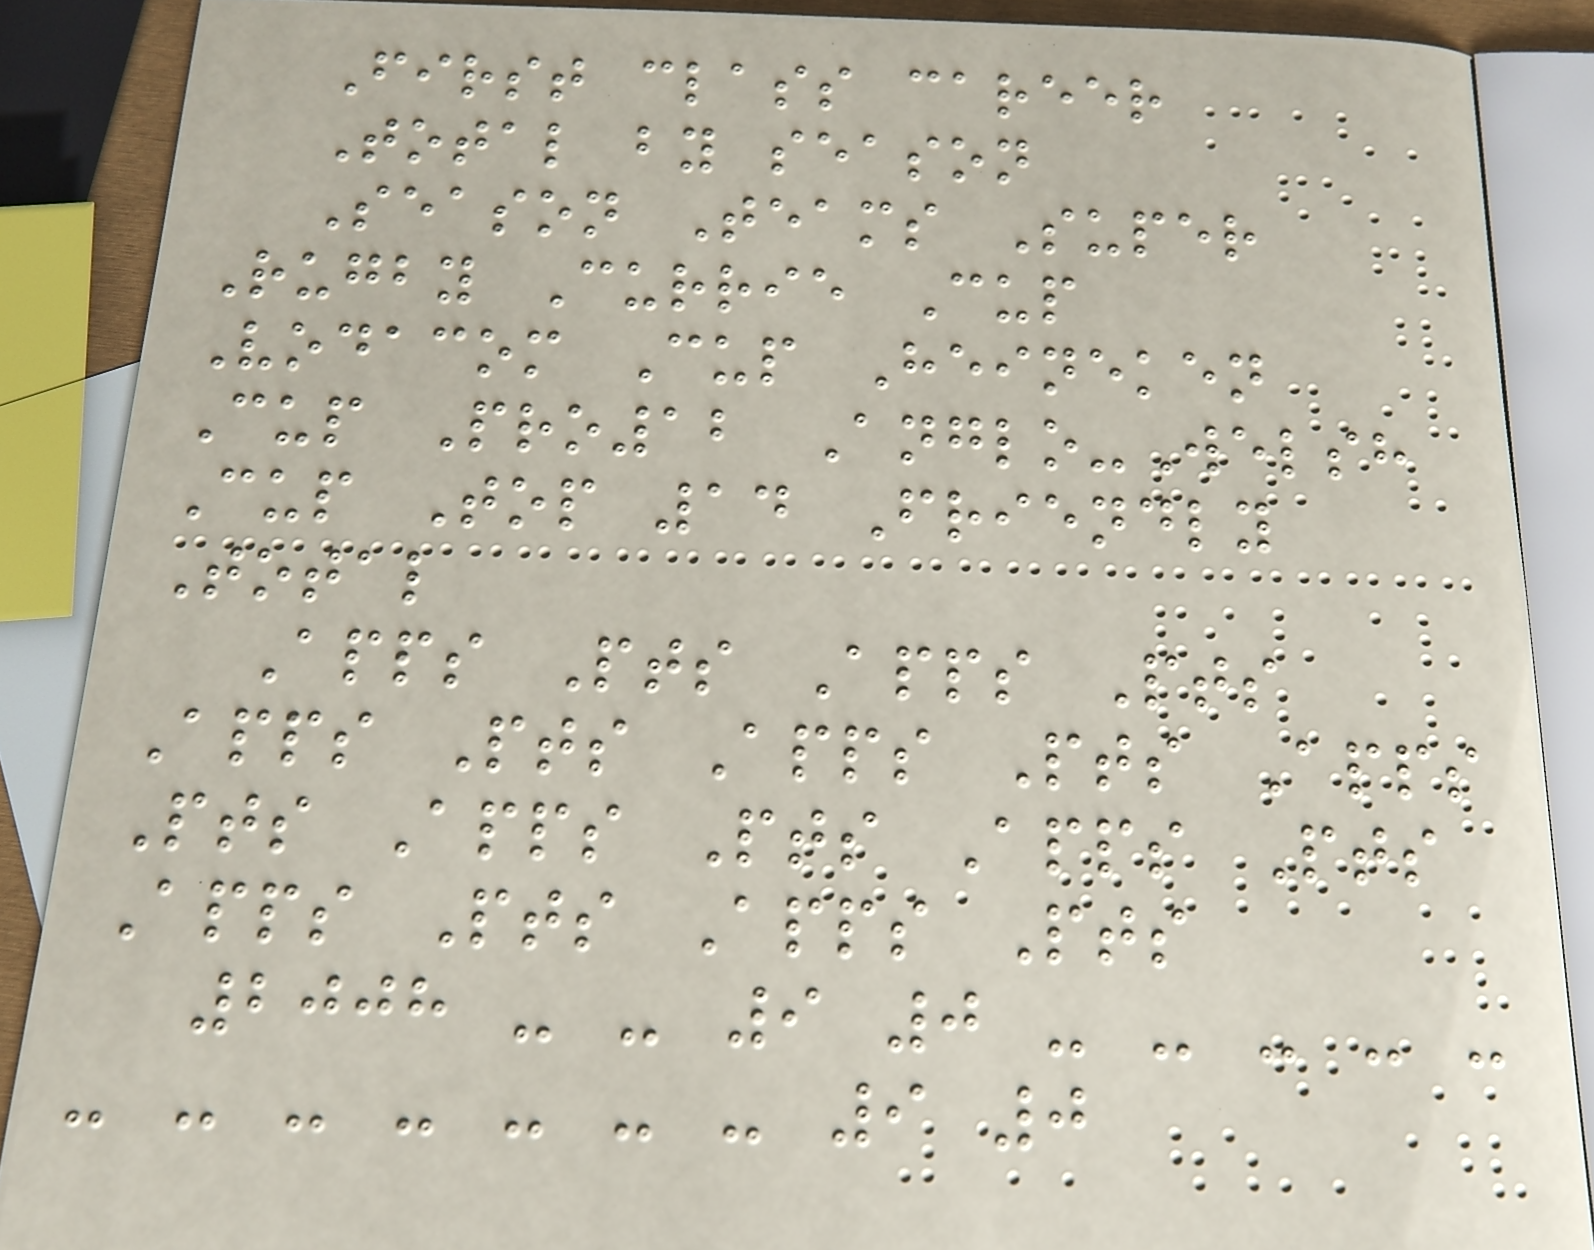First class career
Total by season
Season Teams Super
Rugby Currie Cup
Vodacom Cup Heineken
Cup Pro12 Anglo-Welsh
Cup Top 14 Friendly
Total
Apps Pts Apps Pts
Apps Pts Apps Pts Apps
Pts Apps Pts Apps Pts
Apps Pts Apps Pts
2008 - - 9 0 - - - - -
- - - - - - - 9 0
